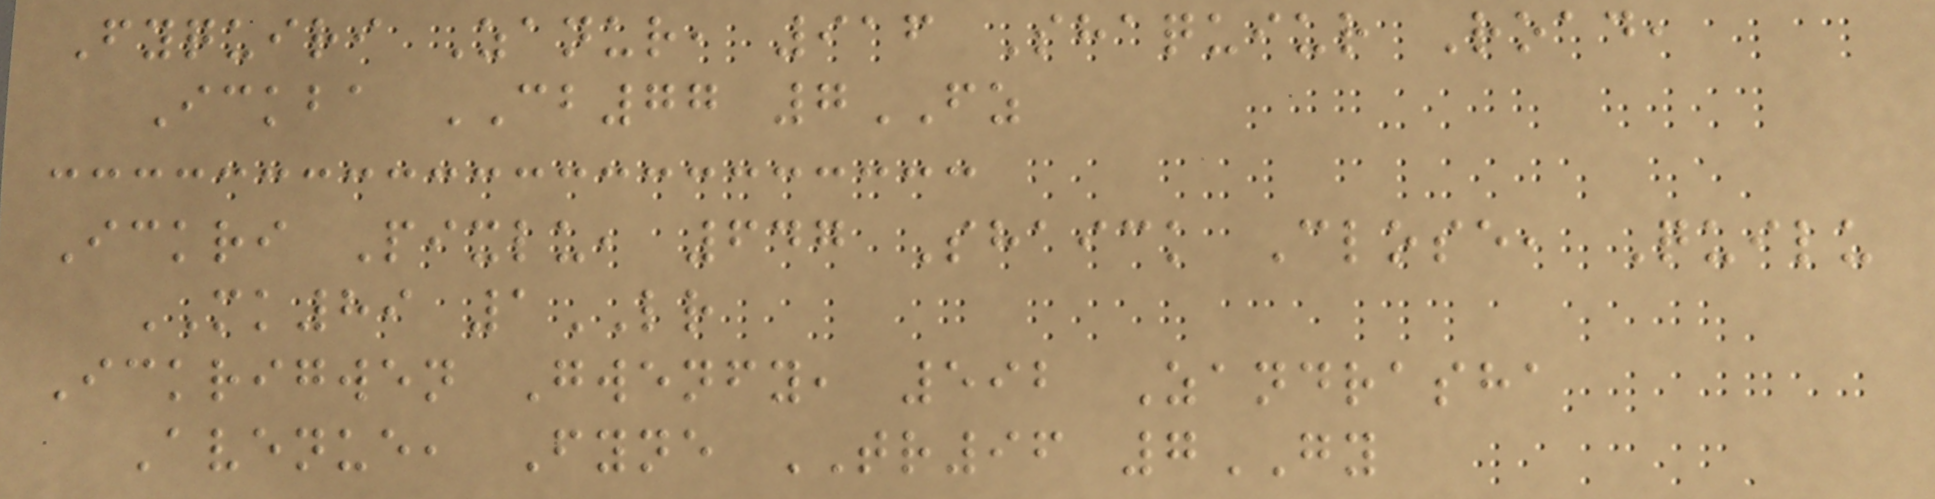Fyquiri Zanur, 916 Shaquiur Road,
Ickba CB77 7FZ
Ickri Pixlu, 647 Shaick Close, Quilu
MK89 1LR
Ickrigwen Gwenfy, 592 Zandrasha
Avenue, Fyne TR96 7GY
